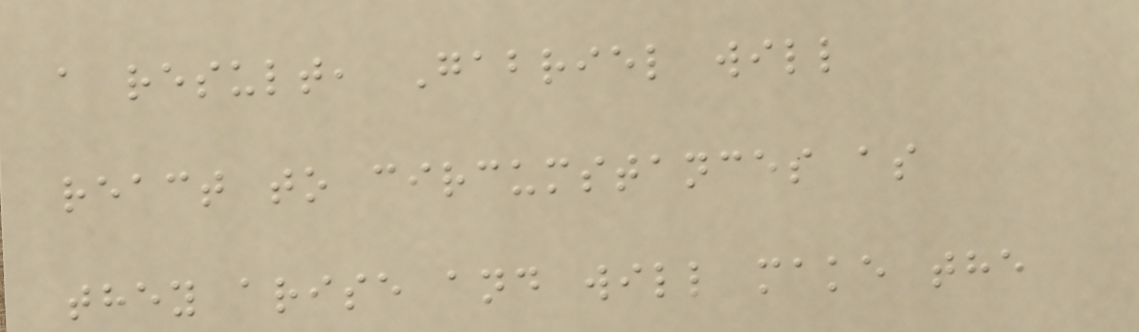a result, Gabriel will
react to circumstances as
they arise and will make the
